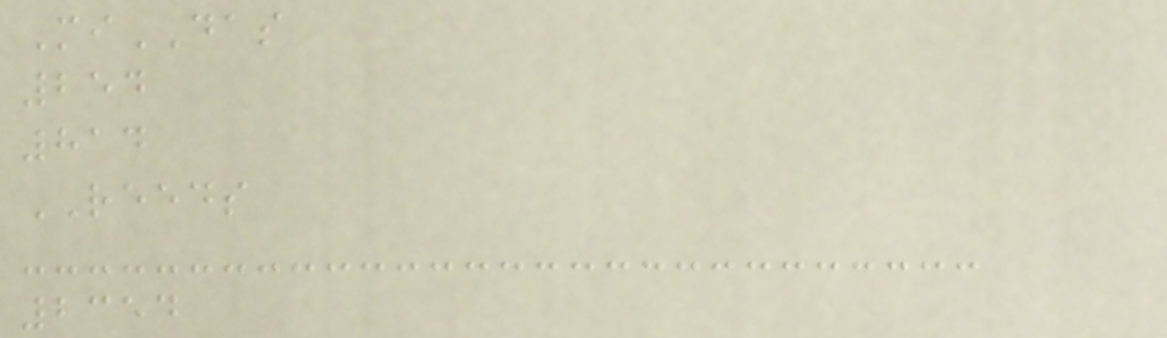MiDAS
254
814
REEDS
2354
